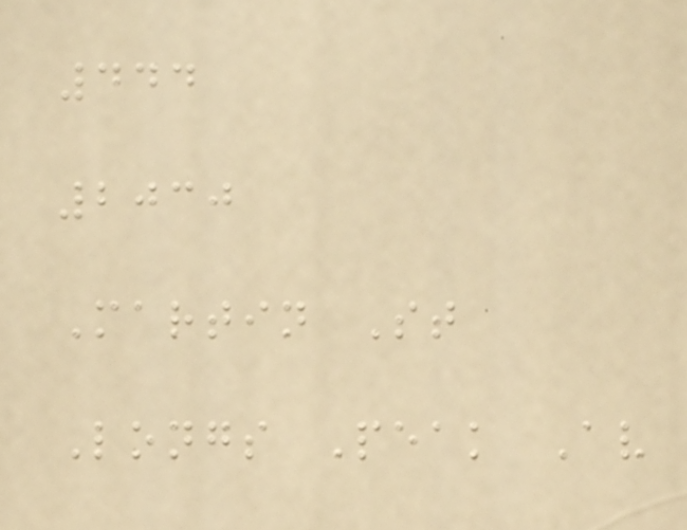444
2030
Martin St
Longs Peak Av
